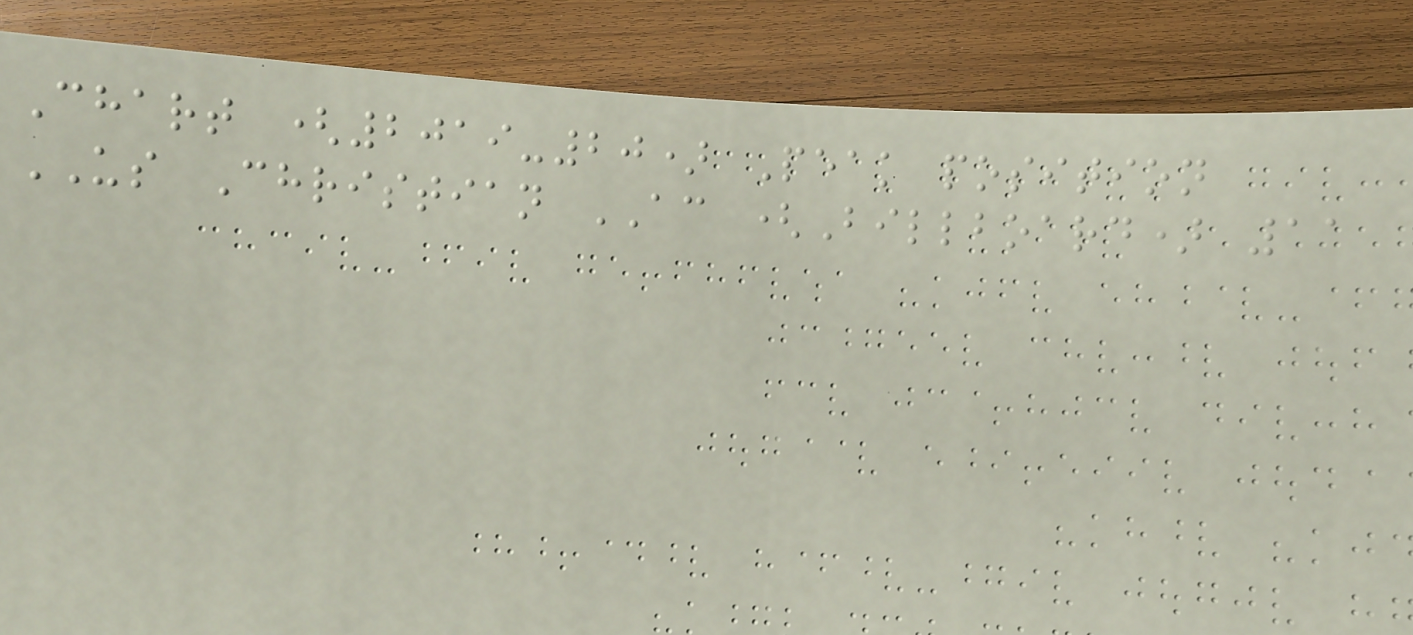Chart (2019-20) Peak position
US Christian AC (Billboard) 11
